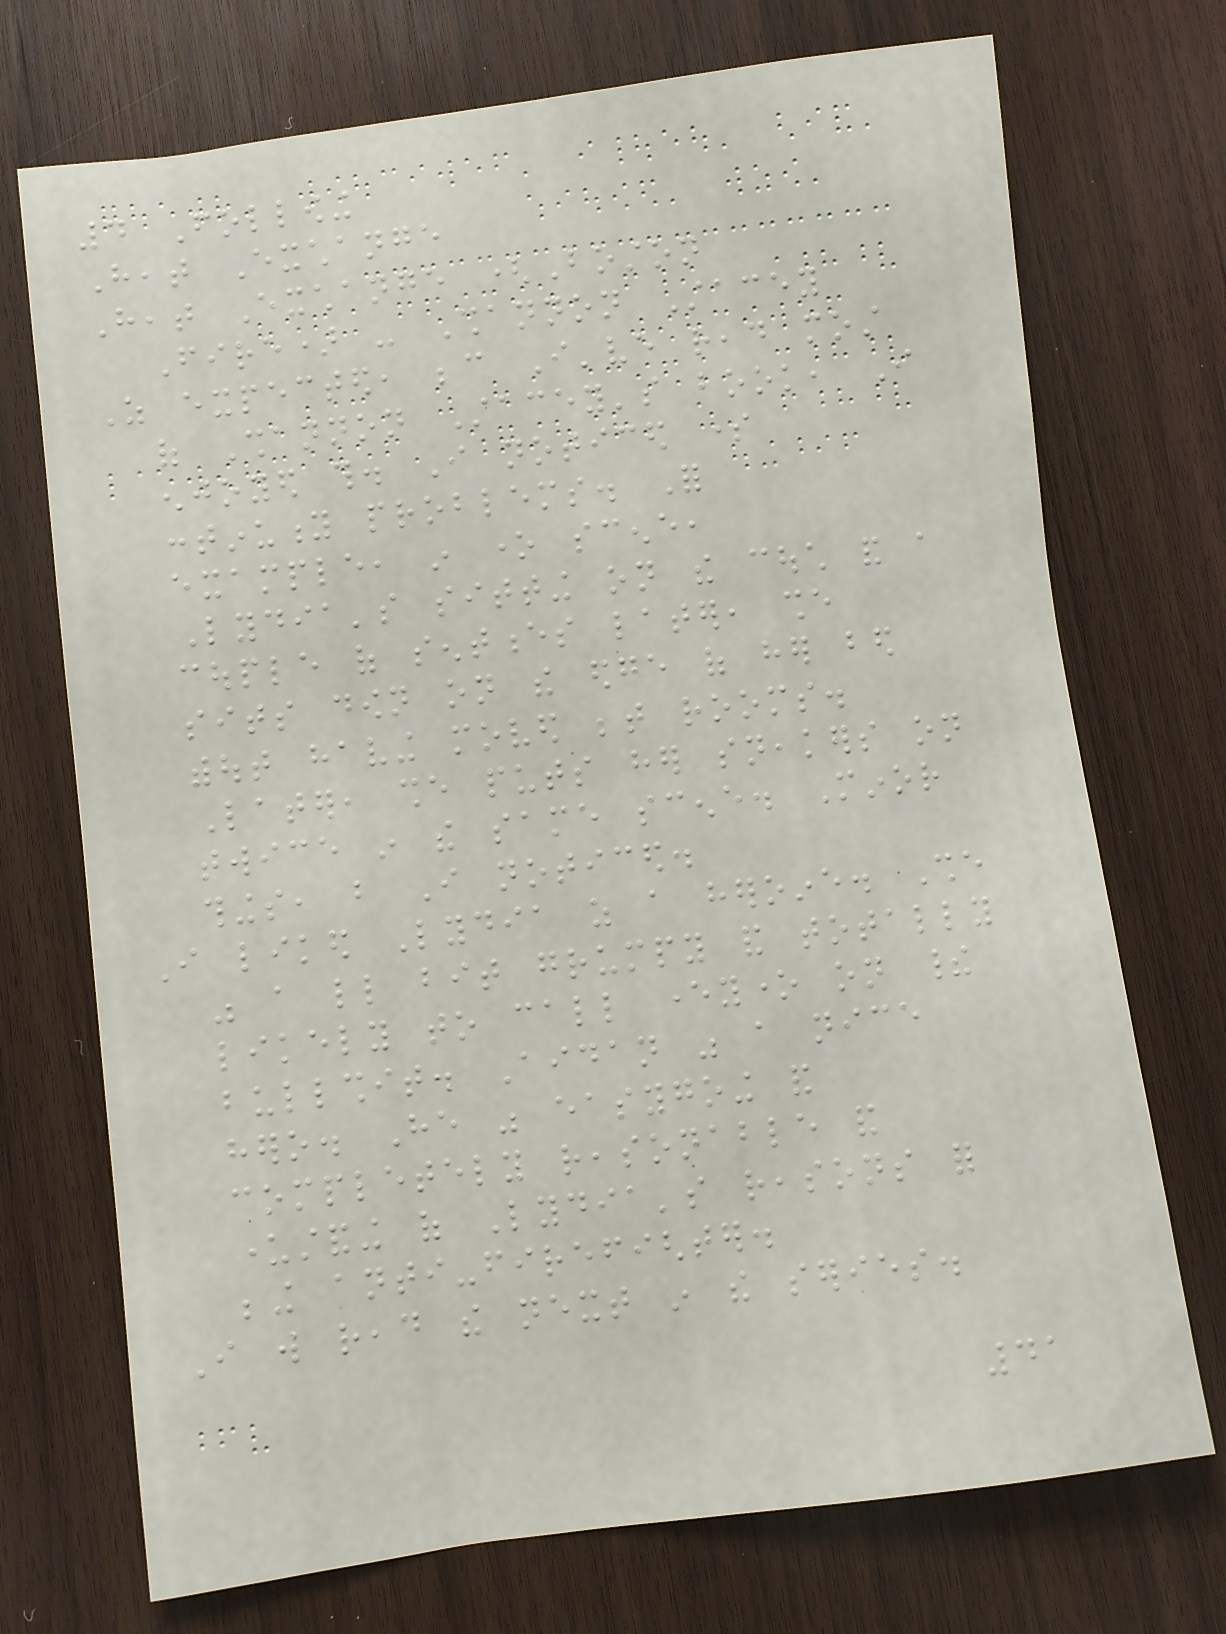4 Following
Heat Exchange
Heat Exchange (Boston
Fire) - Shannon Stacey
As expected, because I've read most
of Shannon Stacey's book, I
enjoyed this. I noticed some
continuity problems. For
example, in one scene,
Lydia's sitting on the couch and a
couple of sentences later, she
sits down on the edge of her bed
without having moved between rooms.
Later, she puts her sneakers on
twice in the same scene. Minor
things, but I noticed.
I liked Lydia as a heroine. She
was a little bit grumpy and totally
likely to call everyone on their
bullshit. Aidan was a nice
hero. He was easygoing and
completely reasonable and
understanding of Lydia's reasons for
being anti-firefighter.
I will read the next in the series.
41
